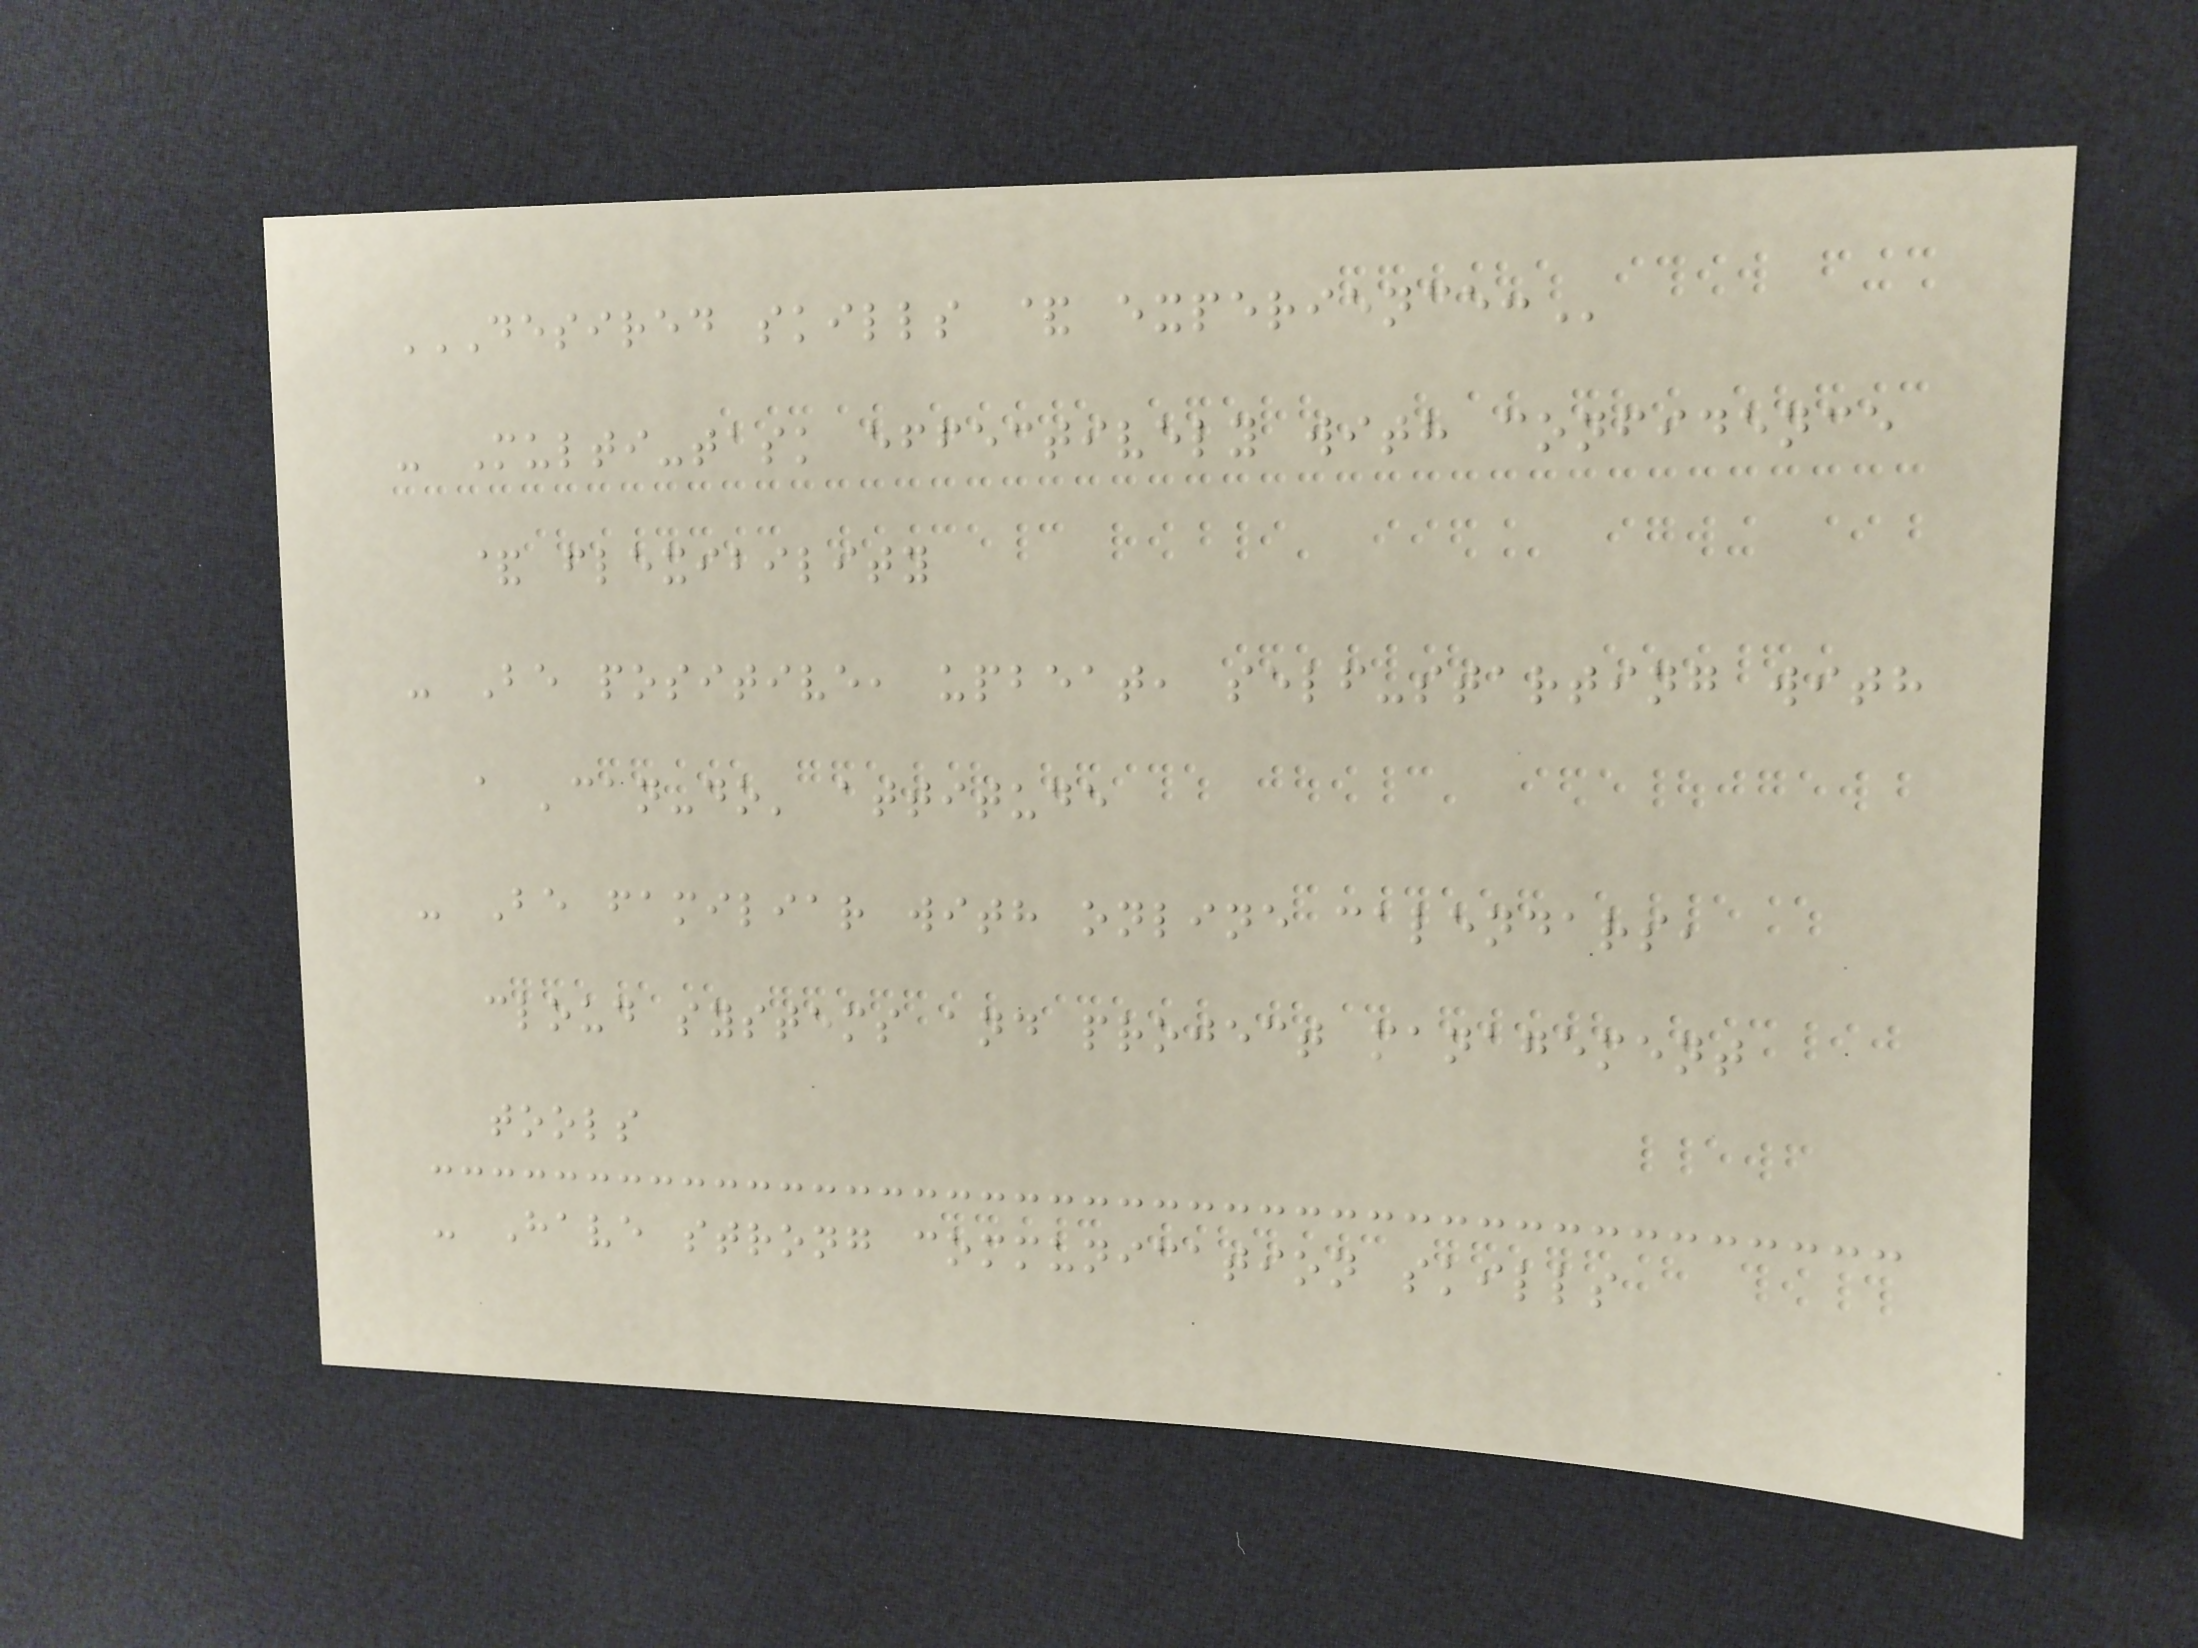DESIRED SKILLS & EXPERIENCE:
- Multi-task effectively with confidence
& flexibility
- Be positive, upbeat, self-starting with
a 'can-do' attitude
- Be familiar with online calendars,
cloud systems and project management
tools
- Have strong communication skills
